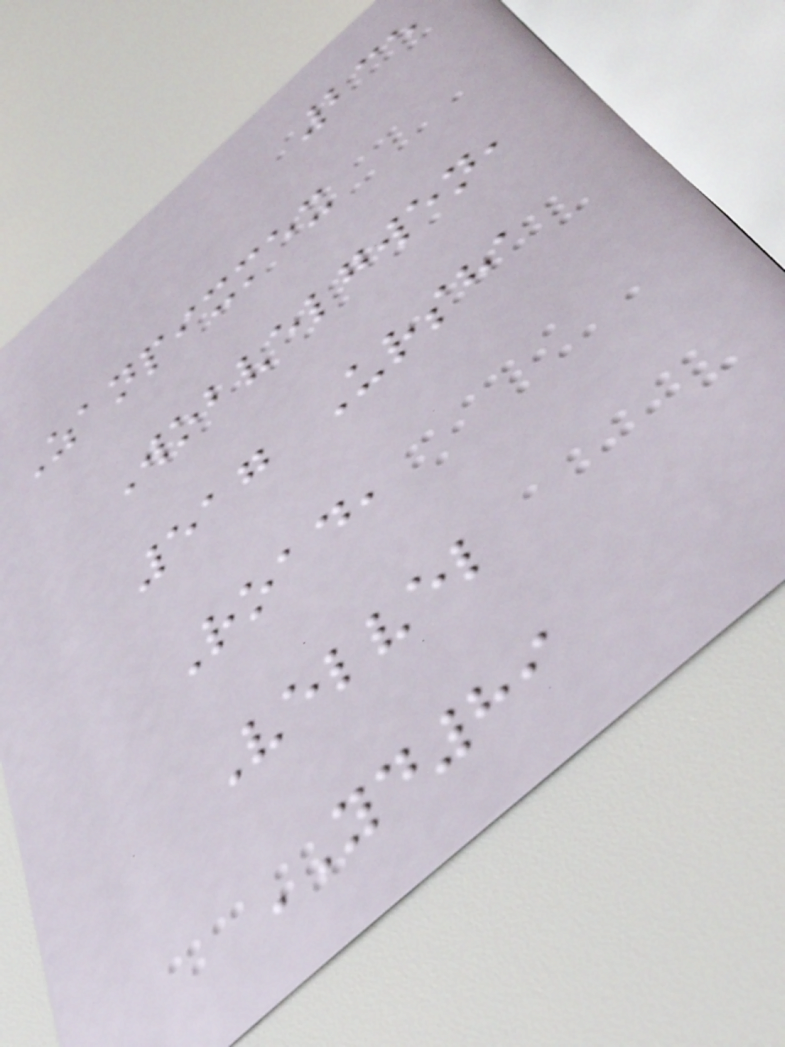235
Zanpixmex
Wobvelgwen,
517 Ursha
Road,
Velvel
YD89
